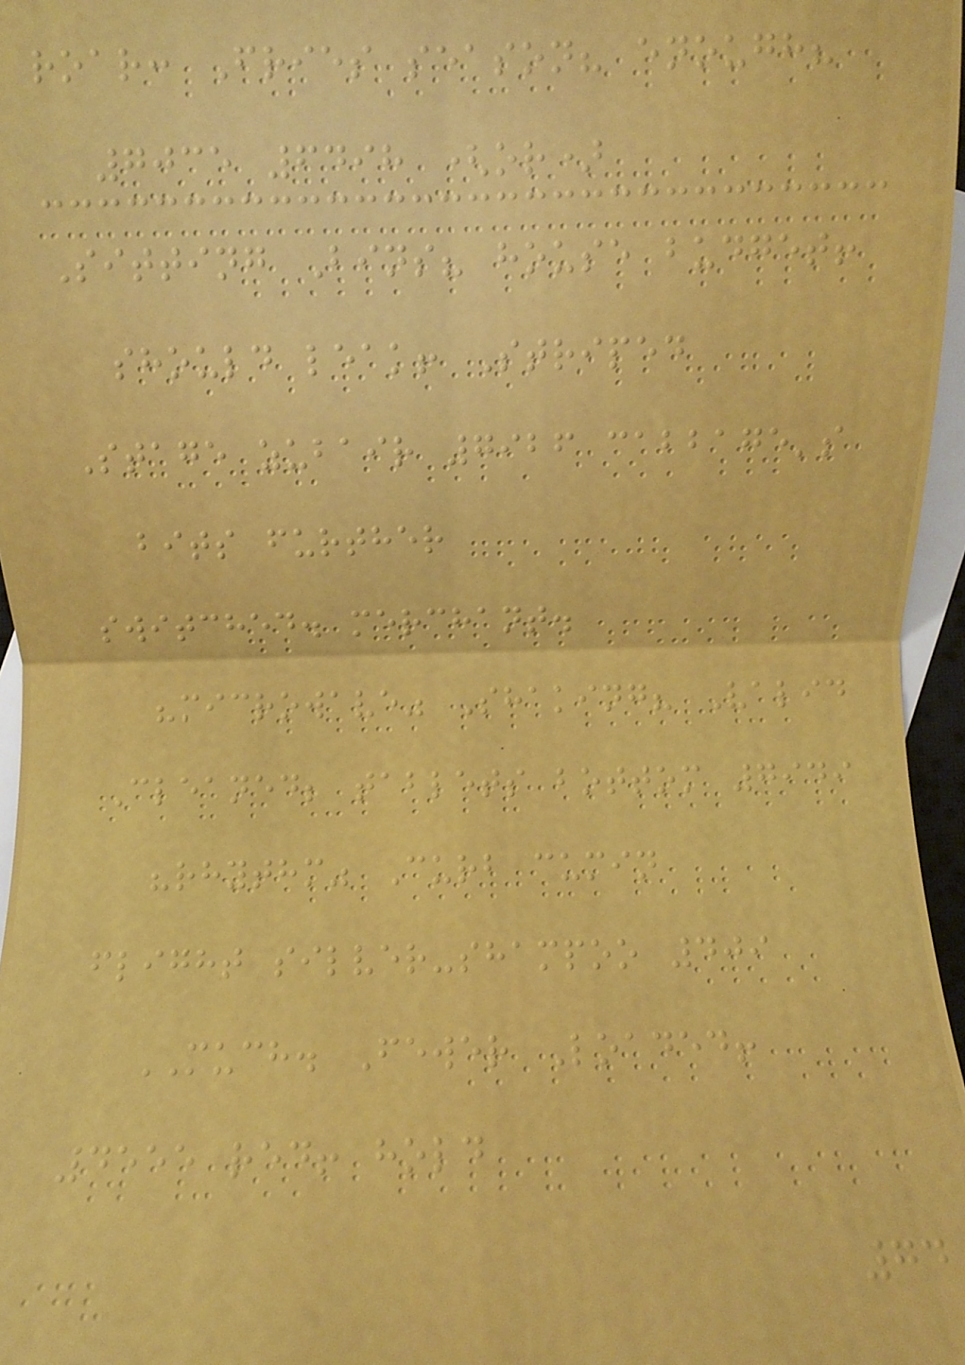roar: Fries season? enough?
7035 6498 (or)
Sitting Bins? house budget!
should leak! Striped
Stage zubair 7926 cabbage's
bits further
switched. merchant.
"microwave" Shaking? Valid
Cleaned; tablets bottom 7949
"rhythm" Curb cumin
flight silver-shampoo 409
MUCH. Fewer Loaded!
4555 red! hold
74
